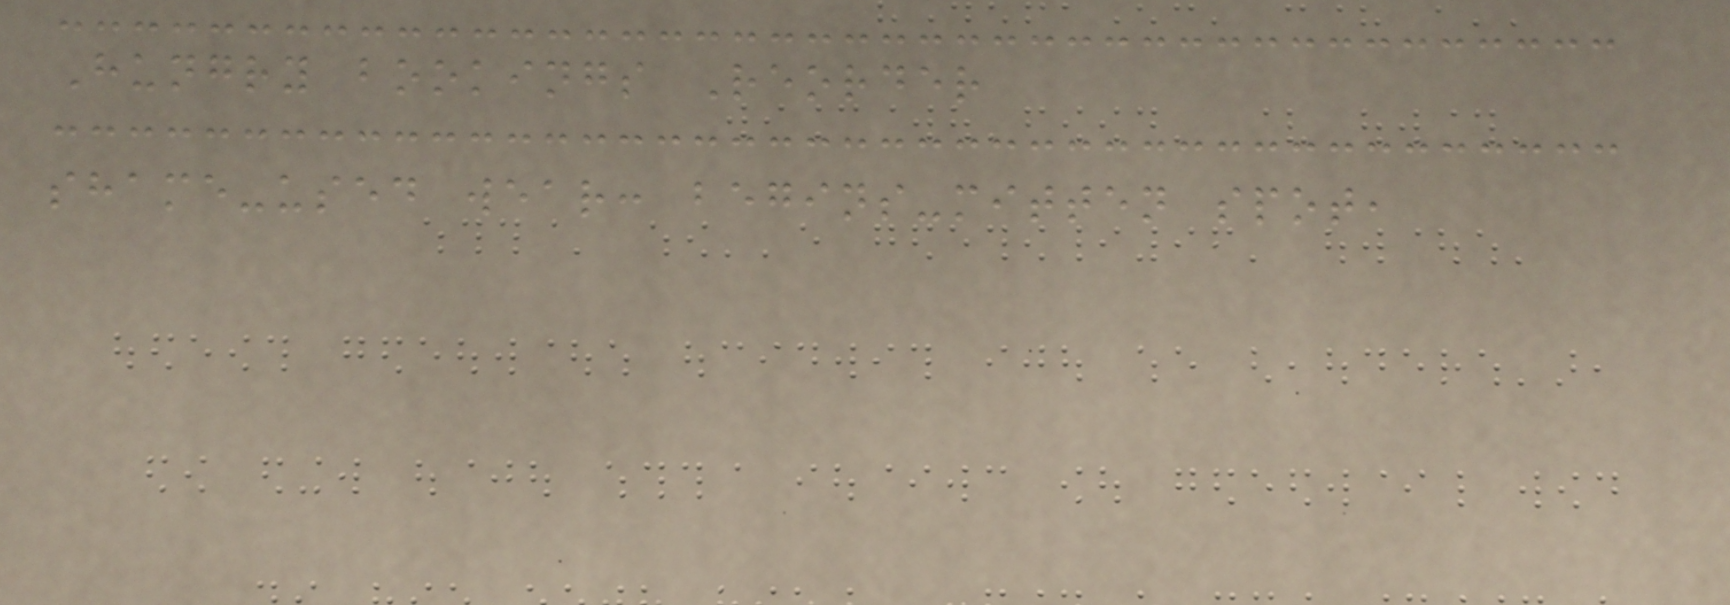Hungry bookings Reorder
shame-used wear: begins-mitten spot,
